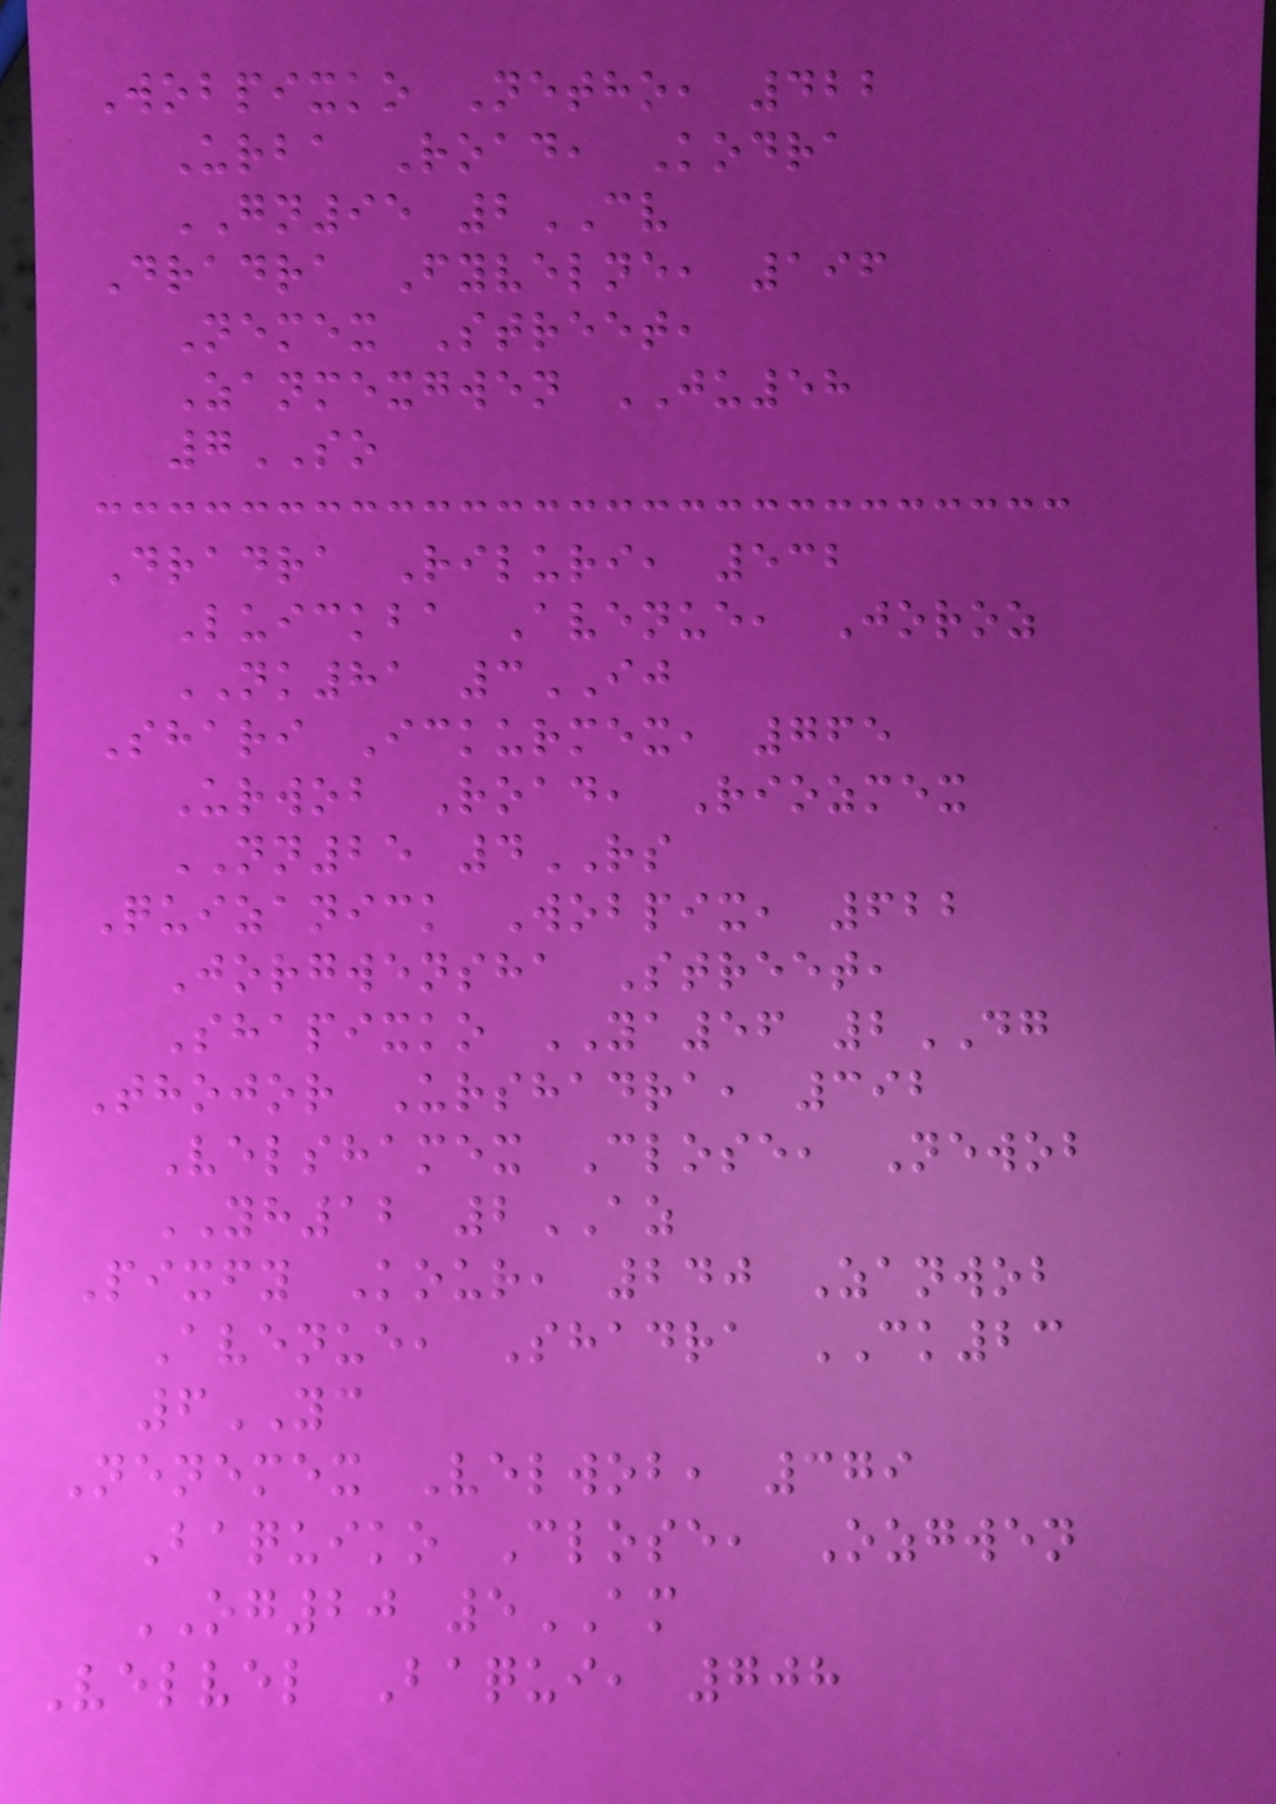Wobpixko Netho, 422
Urba Road, Kodra
GN95 2CV
Dradra Fyvelne, 196
Nemex Street,
Zanmexgwen JU58
7SO
Dradra Riluri, 532
Luickba Avenue, Joroz
NK81 3IJ
Shari Ickurmex, 765
Urwob Road, Riozmex
NN25 4RS
Quizanick Wobpix, 622
Jorgwensha Street,
Shapixko YA56 2DG
Thojor Urshadra, 392
Velshamex Close, Newob
YH12 2AZ
Pixfy Kour, 240 Zanwob
Avenue, Shadra CK23
6YC
Nenemex Velwob, 379
Baquiko Close, Ozgwen
OG20 5AM
Velvel Baqui, 708
